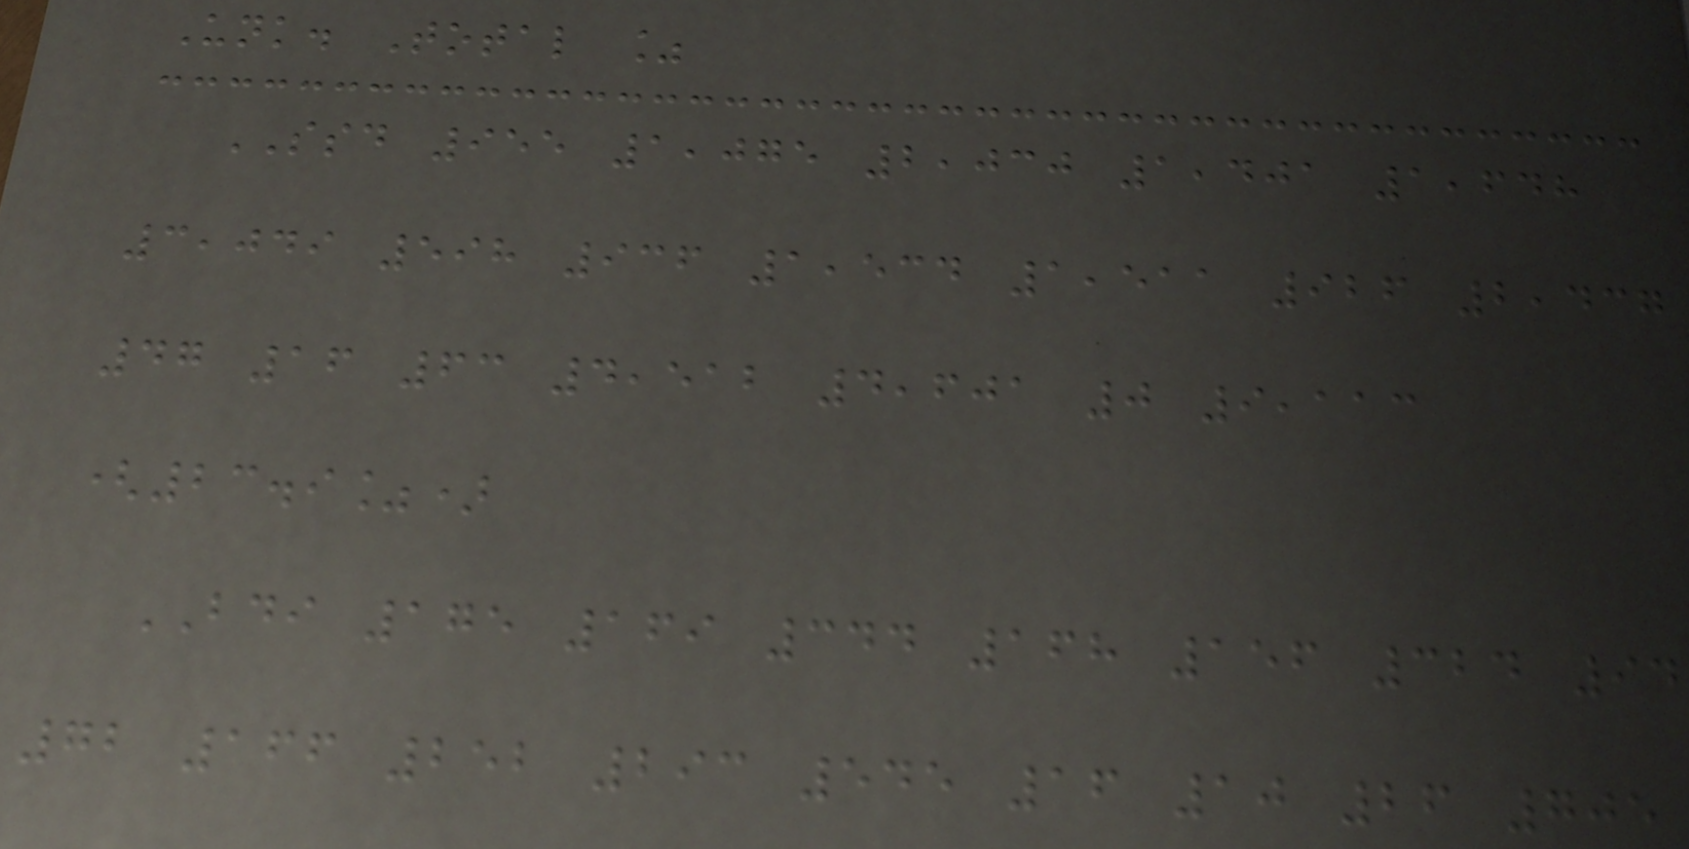Unk. Total %
SSD 955 1,075 2,030 1,401 1,648
3,049 598 936 1,534 1,511 926 2,437
47 16 63 4,512 4,601 0 9,113
(23.9%)
BDI 175 169 344 168 156 324 94
72 166 252 293 545 16 10 26 705
